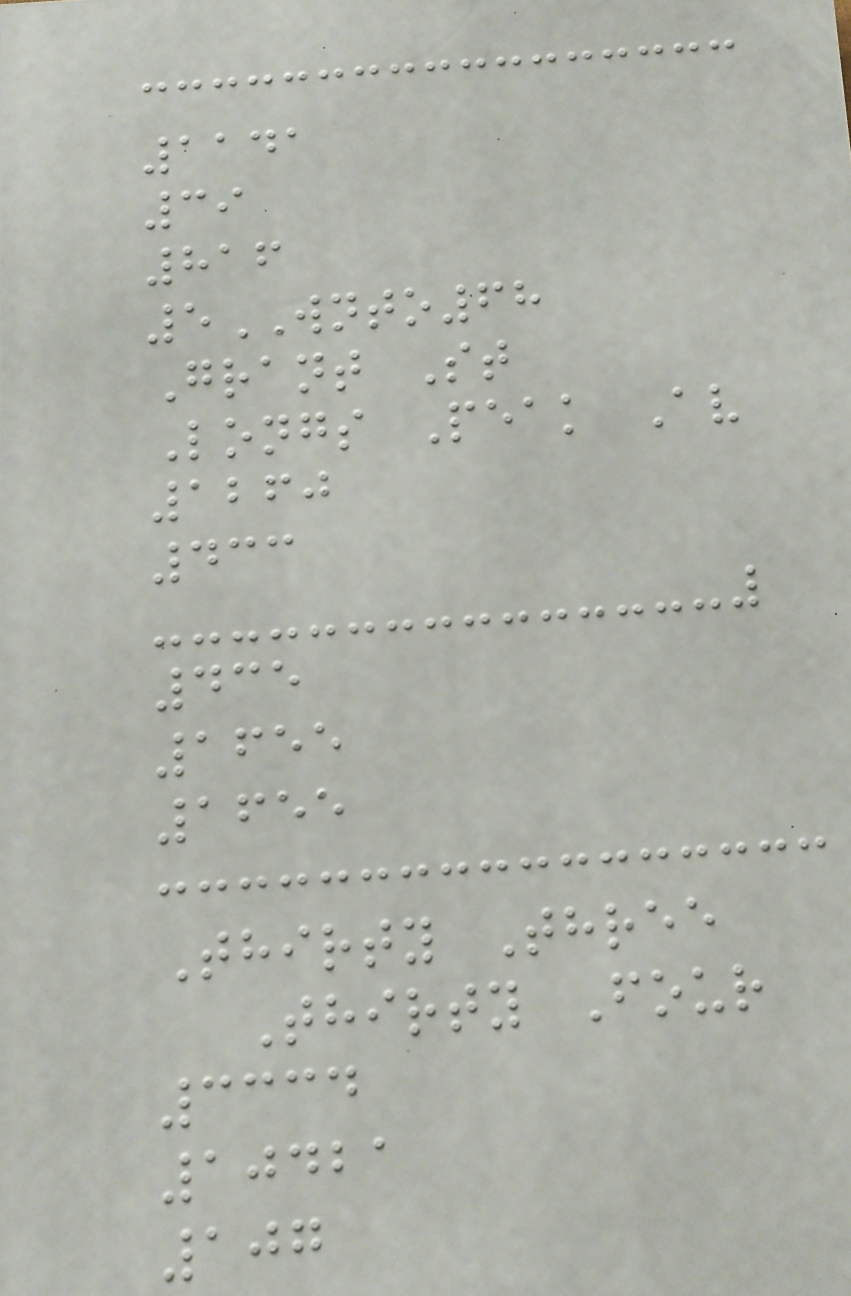1141
39
816
5WNTO68
Grant St
Longs Peak Av
1260
433
435
1655
1655
Thirty Three
Thirty Four
3334
10421
107
